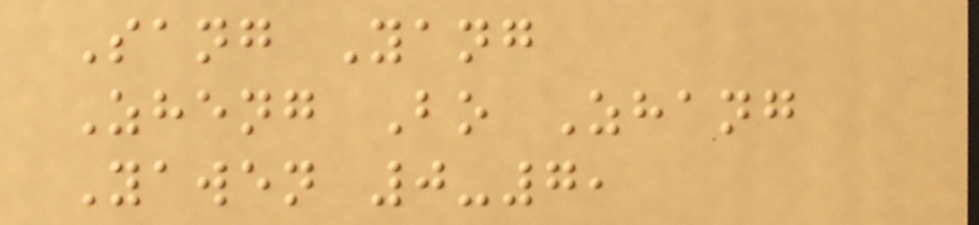Sang Yang
Zheng Bo Zhang
Yawen 0-7,
